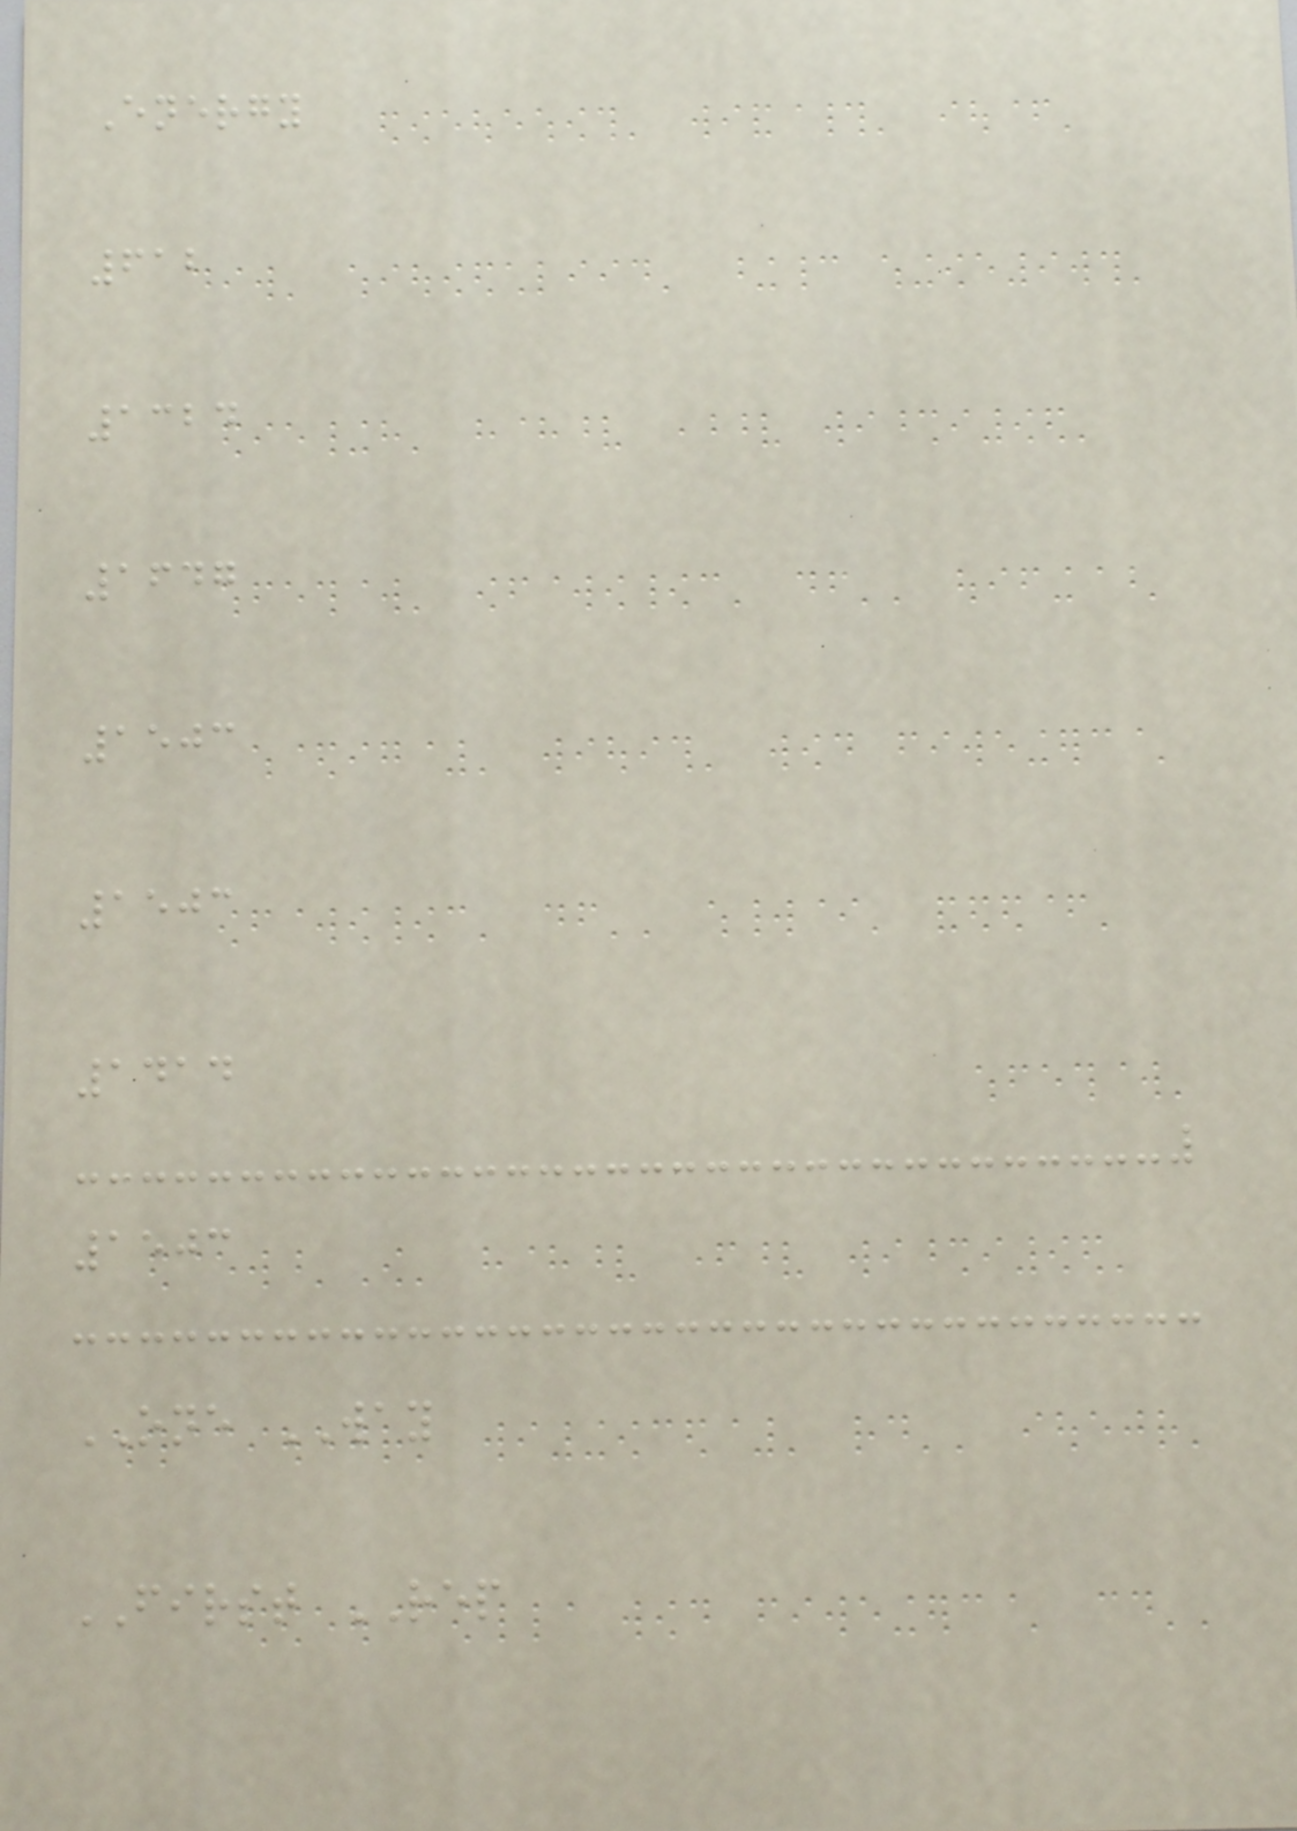Energy
612
1324
1647
1503
1503
1414
1503
ONE WAY
FIRST REP
